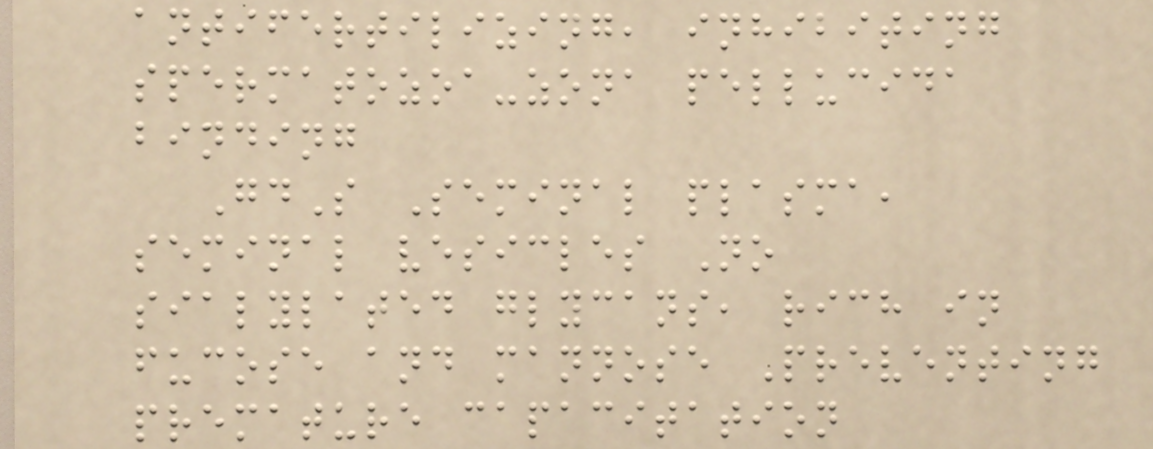antifertilizing, inhibiting
spermatozoa-zona pellucida
binding
GdS Seminal plasma,
seminal vesicles No
sialylated glycans, rich in
fucose and mannose Preventing
premature capacitation
